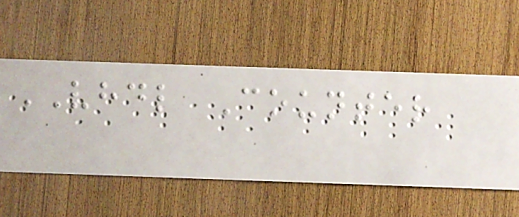VHDL Counter
